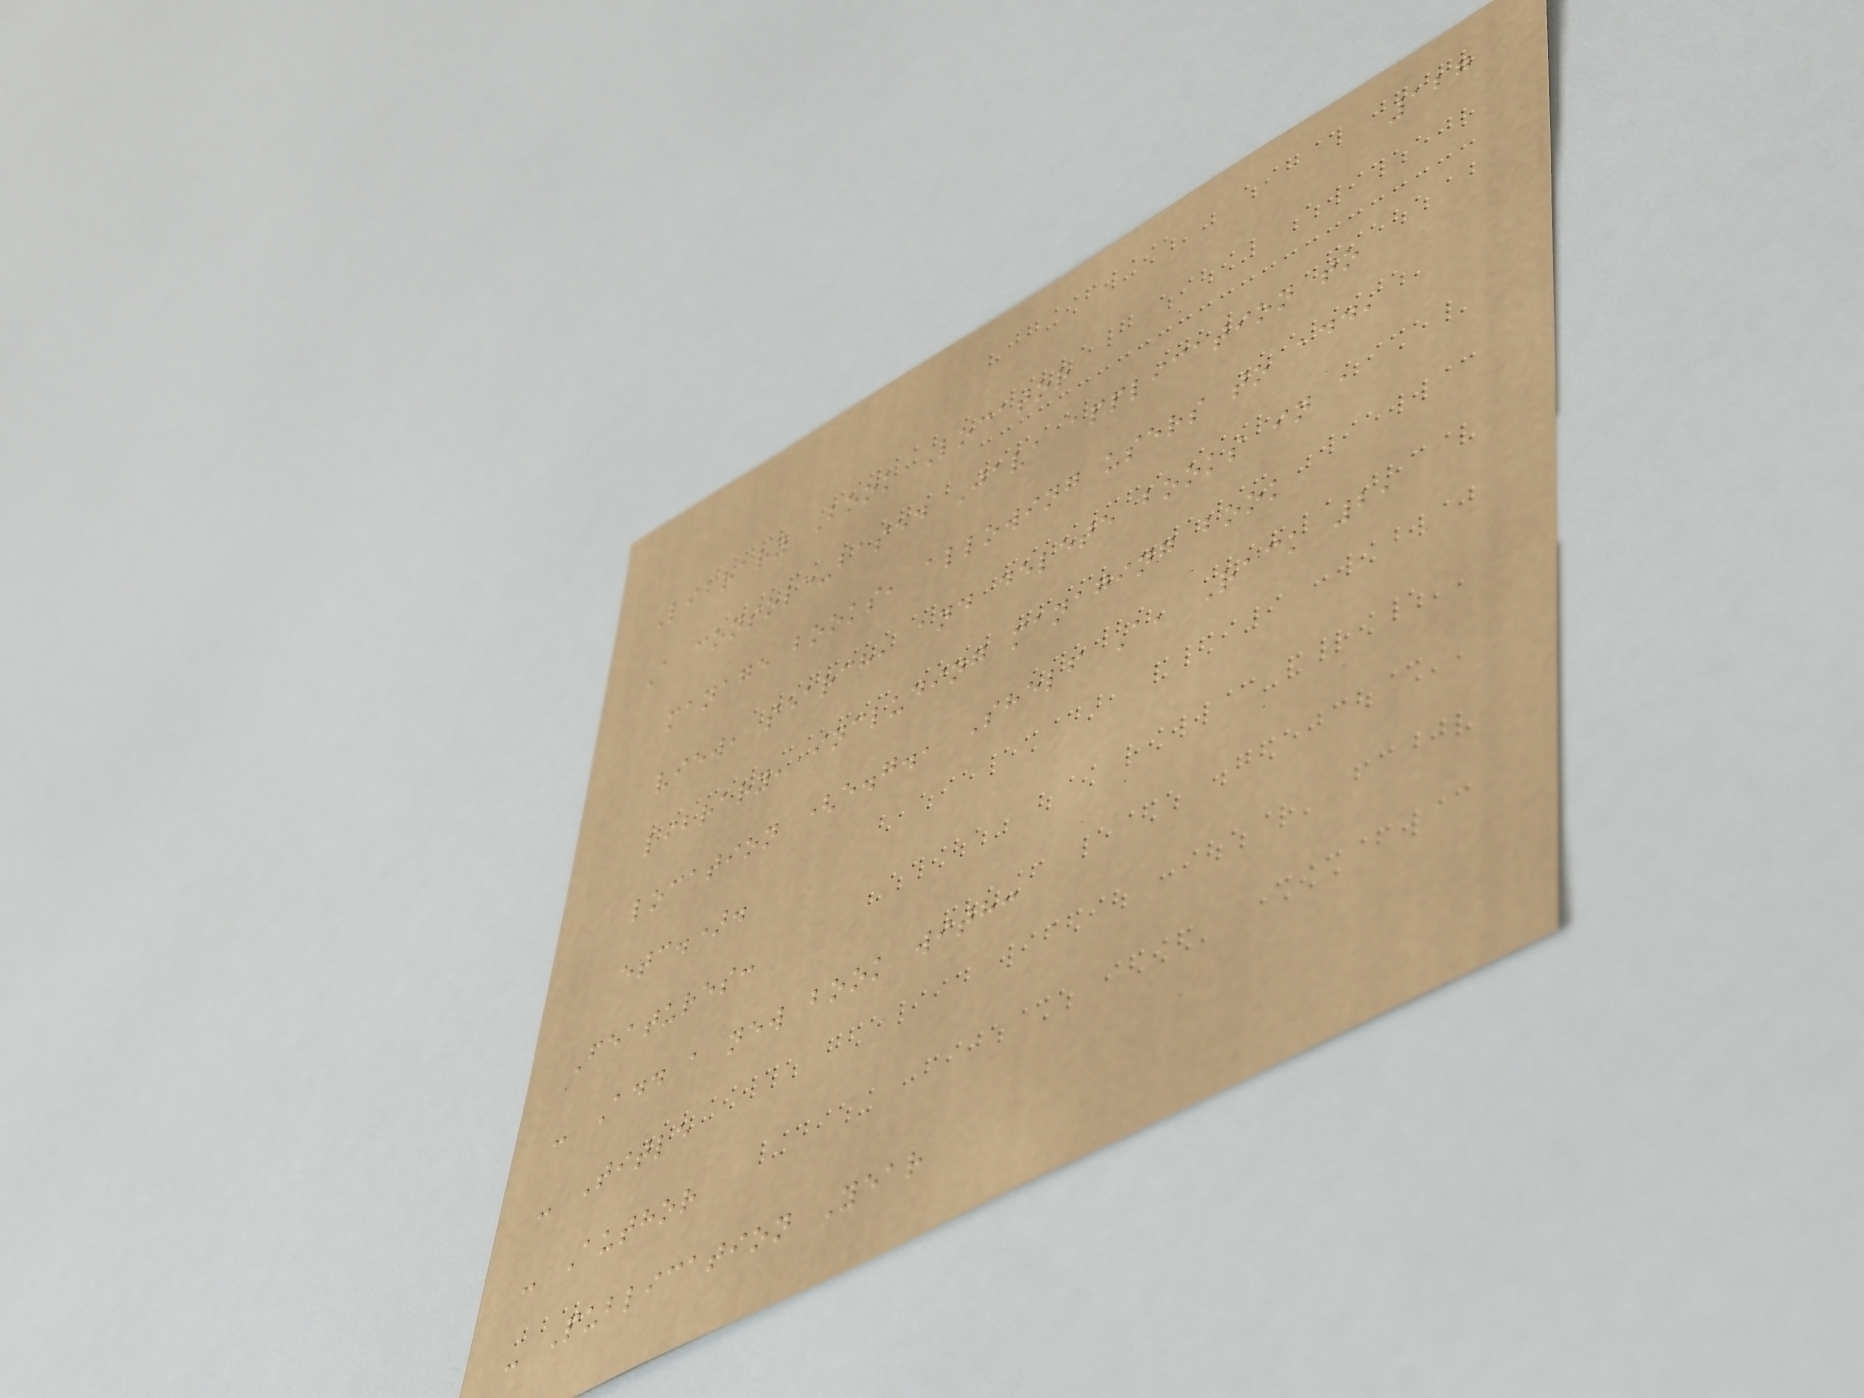127
Library Book Locator
A console-based Java application to
manage books, allowing users to add,
view, search, and delete books in a
library, including managing book
location (e.g., Shelf A, Rack 2,
etc.).
Features:
- Add a new book with:
- Title
- Author
- Publication Year
